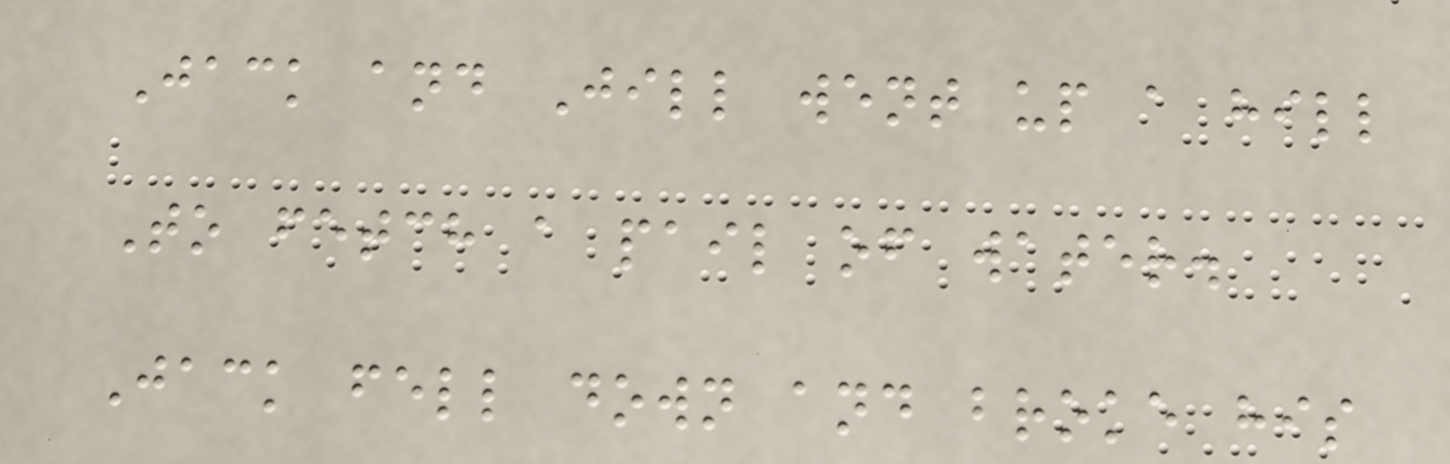Jack and Jill went up a hill
To fetch a pail of water.
Jack fell down and broke his
